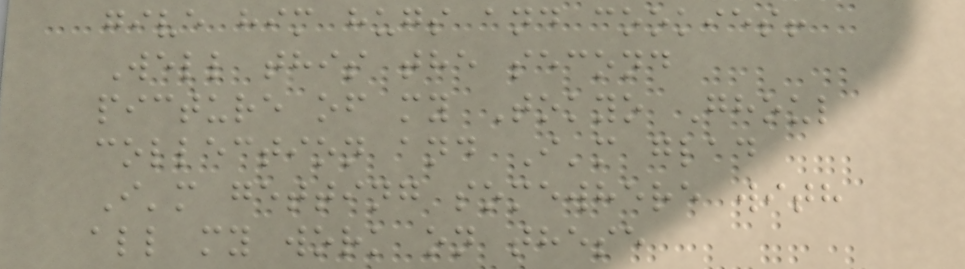give him hugs and cookies!
Well this the second
picture of my Tokyo Ghoul
collection and I'm glad
I'm getting somewhere with
all my work on these
